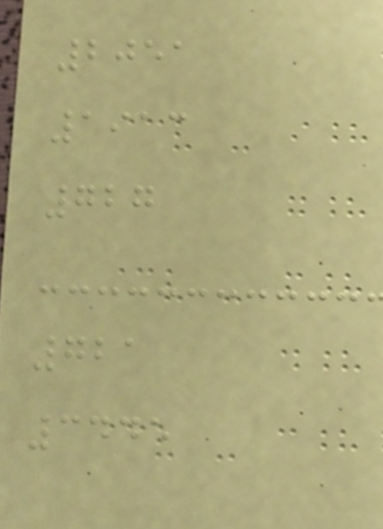2051
1913
727
721
3445
